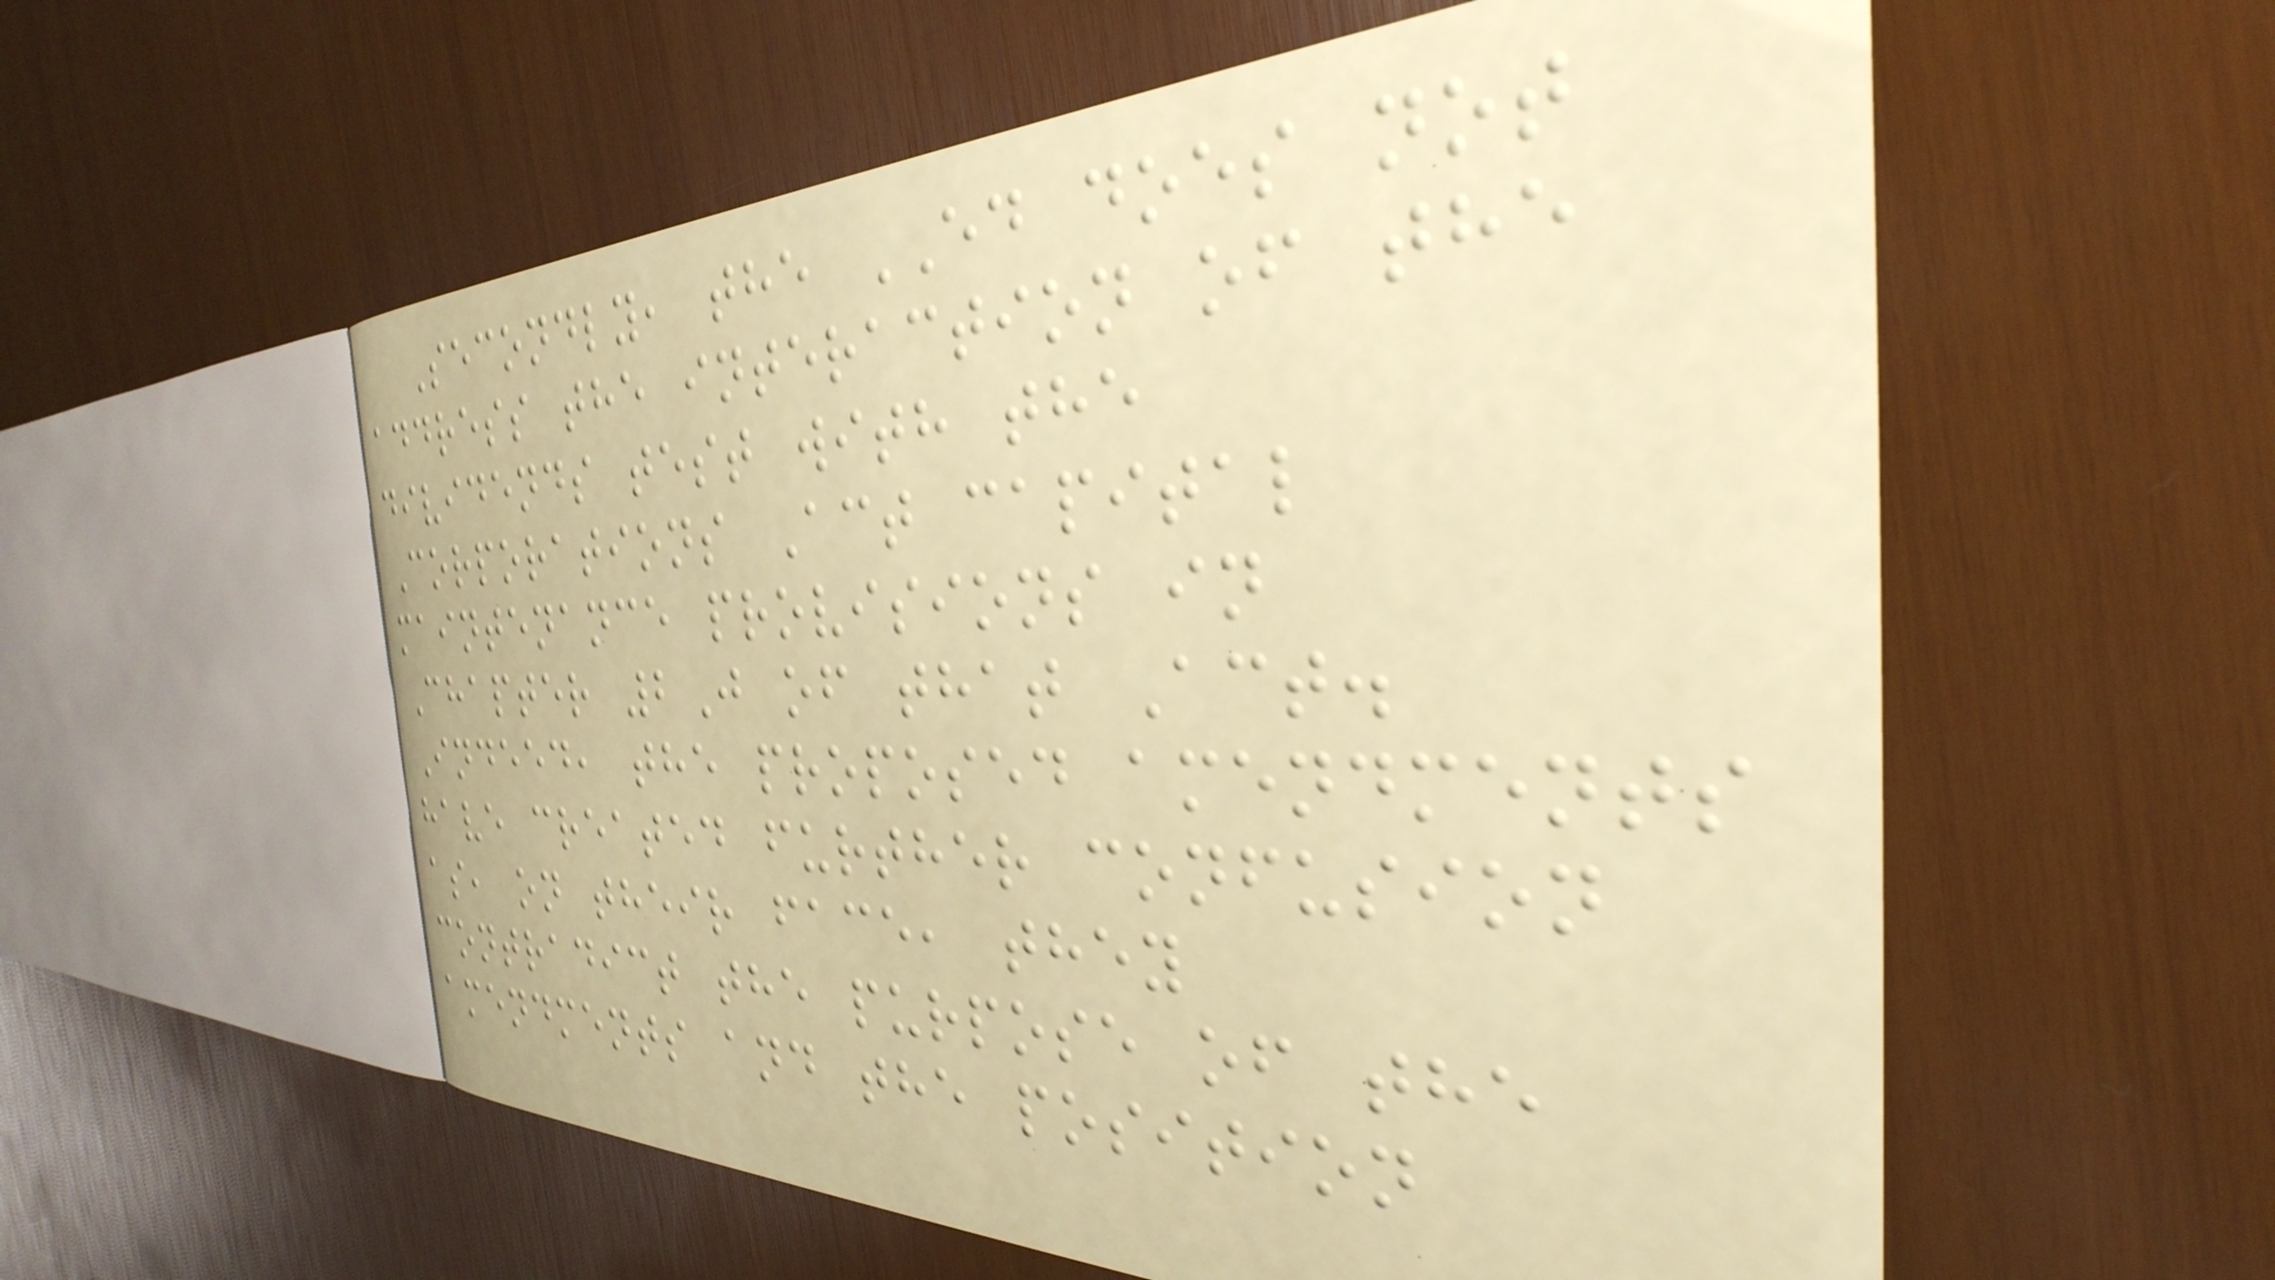Secondly, the ED does not
address the interaction of the
dividends test with the
Corporations Act capital
maintenance provisions in
Chapter 2J of that Act.
Indeed, the proposed amendments
have created further confusion
as, on their face, they
contradict the purpose of the
amendments and the position
